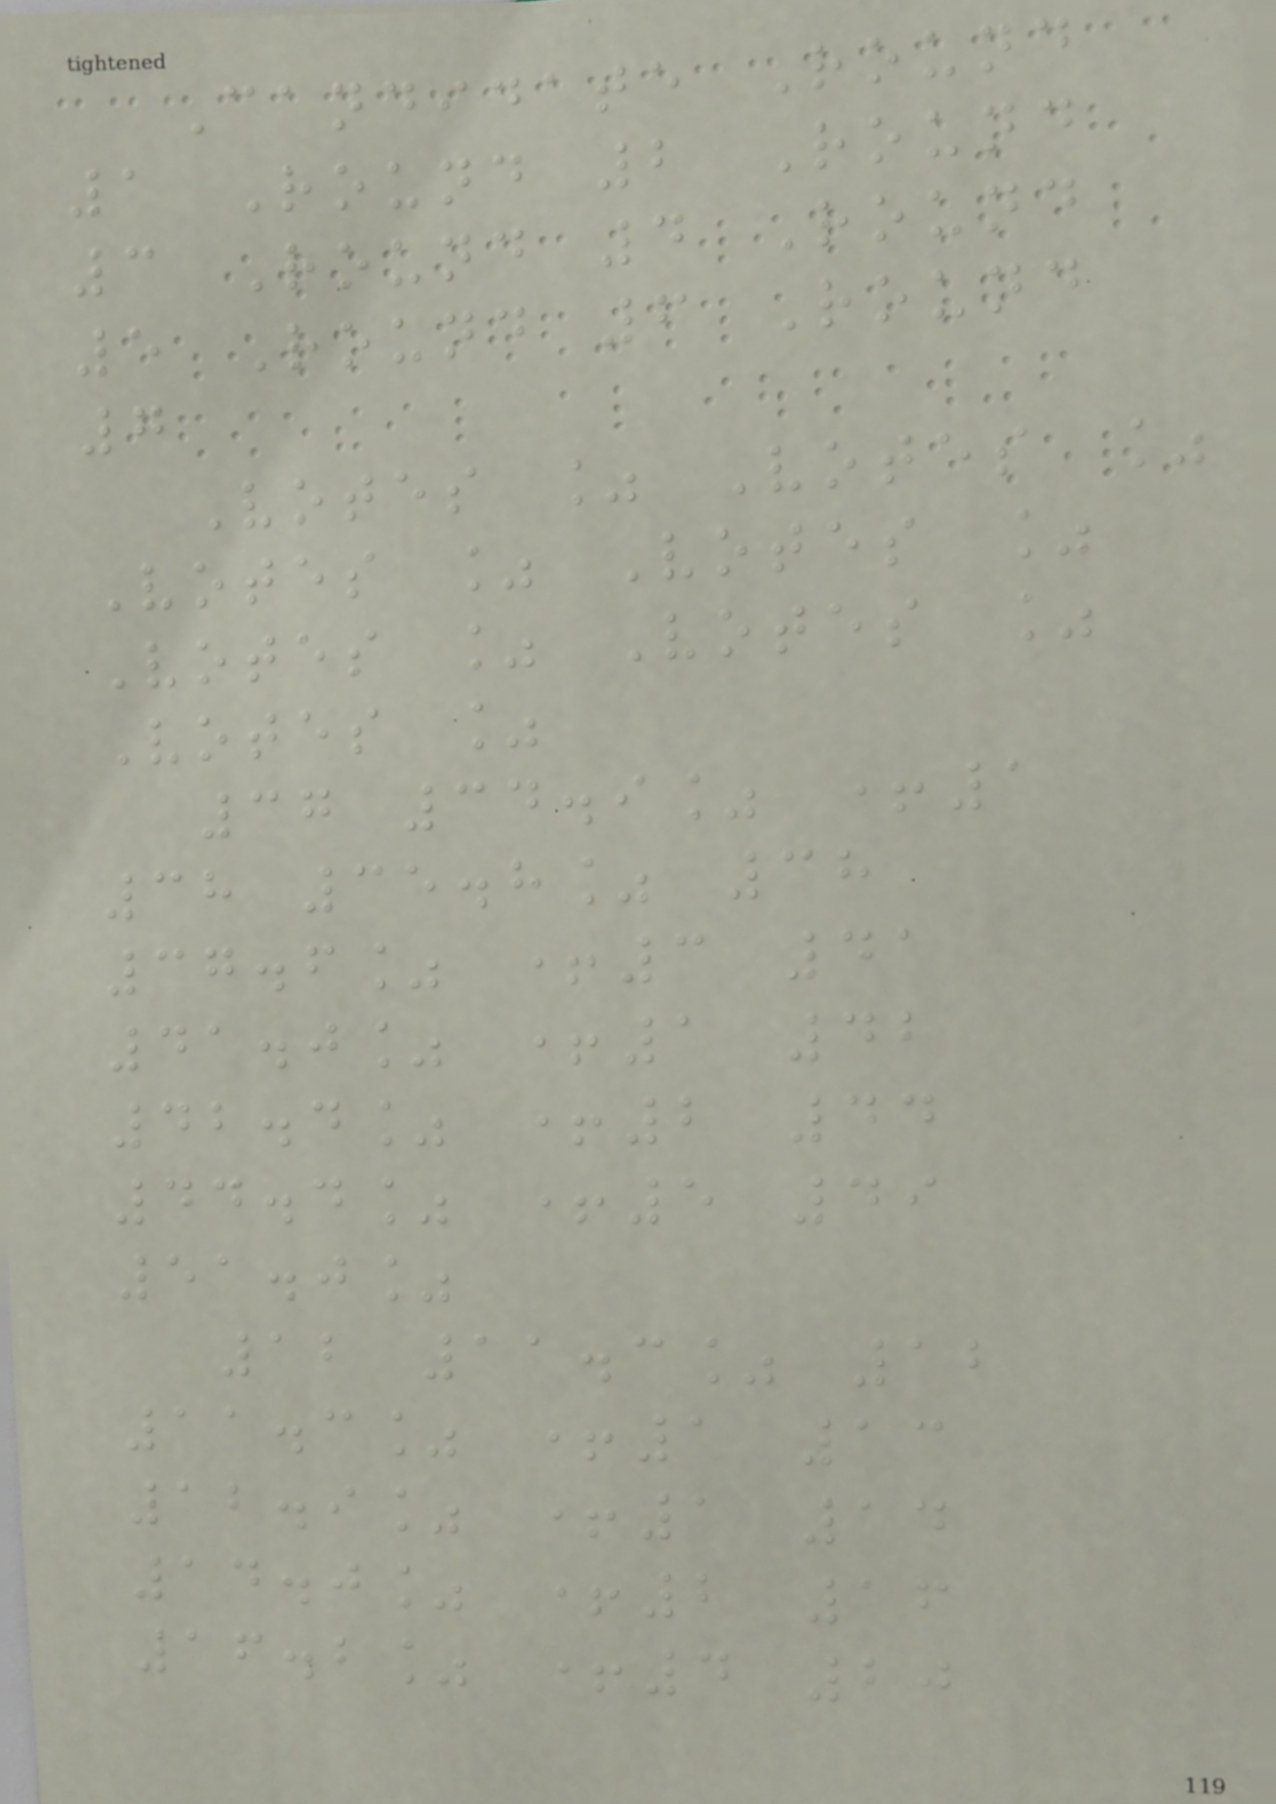Candidate Round
1 Round 2 Round
3 Round 4 Round
5 Round 6 Round
7
Votes % Votes %
Votes % Votes %
Votes % Votes %
Votes %
37 34.9% +1
38 35.8% 38
37.6% +3 41
41.0% +1 42
42.4% +2 44
44.4% +5 49
51.0%
12 11.3% 12
11.3% +1 13
12.9% +1 14
14.0% +2 16
16.2% +4 20
